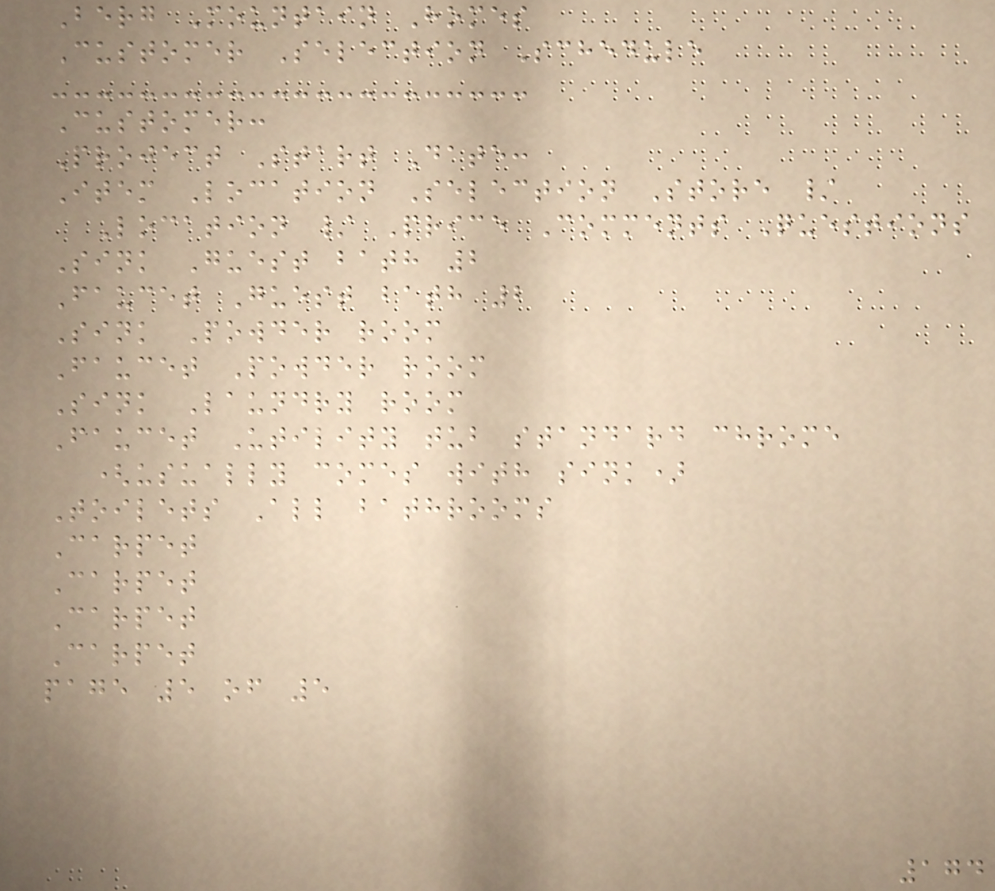Berg Mountain Homes
Customer Selection Schedule
Customer:
Project Start Date:
Item Location Selection Store /
Location / Price Comments Questions
Sink Guest bath 2
Faucet Guest bath 2
Sink Powder room
Faucet Powder room
Sink Laundry room
Faucet Utility tub standard chrome
(usually comes with sink)
Toilets All bathrooms
Carpet
Carpet
Carpet
Carpet
page 5 of 5
174
